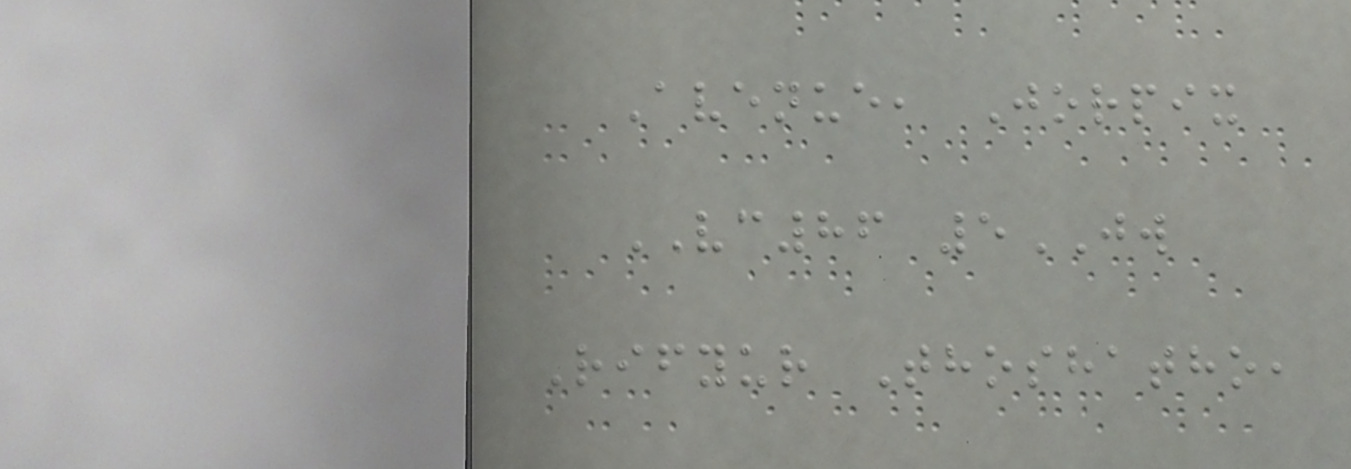Avenue, Jorpix
VC86 5JW
Rifyur Thoshatho,
